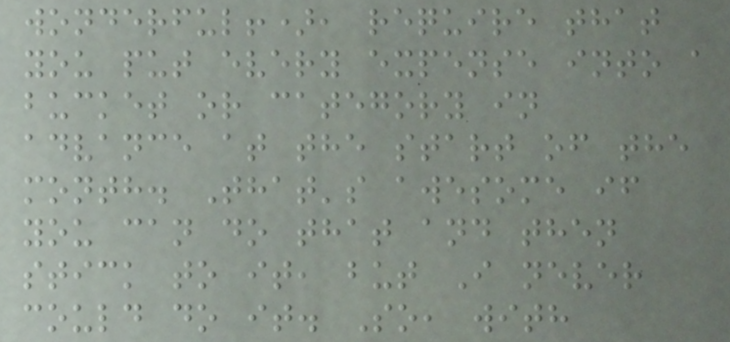wonderful!), require that
you put every expense into a
bucket or category in
advance at the start of the
month. That's awesome if
you can do that and then
stick to it, but I never
could do it. So, with
